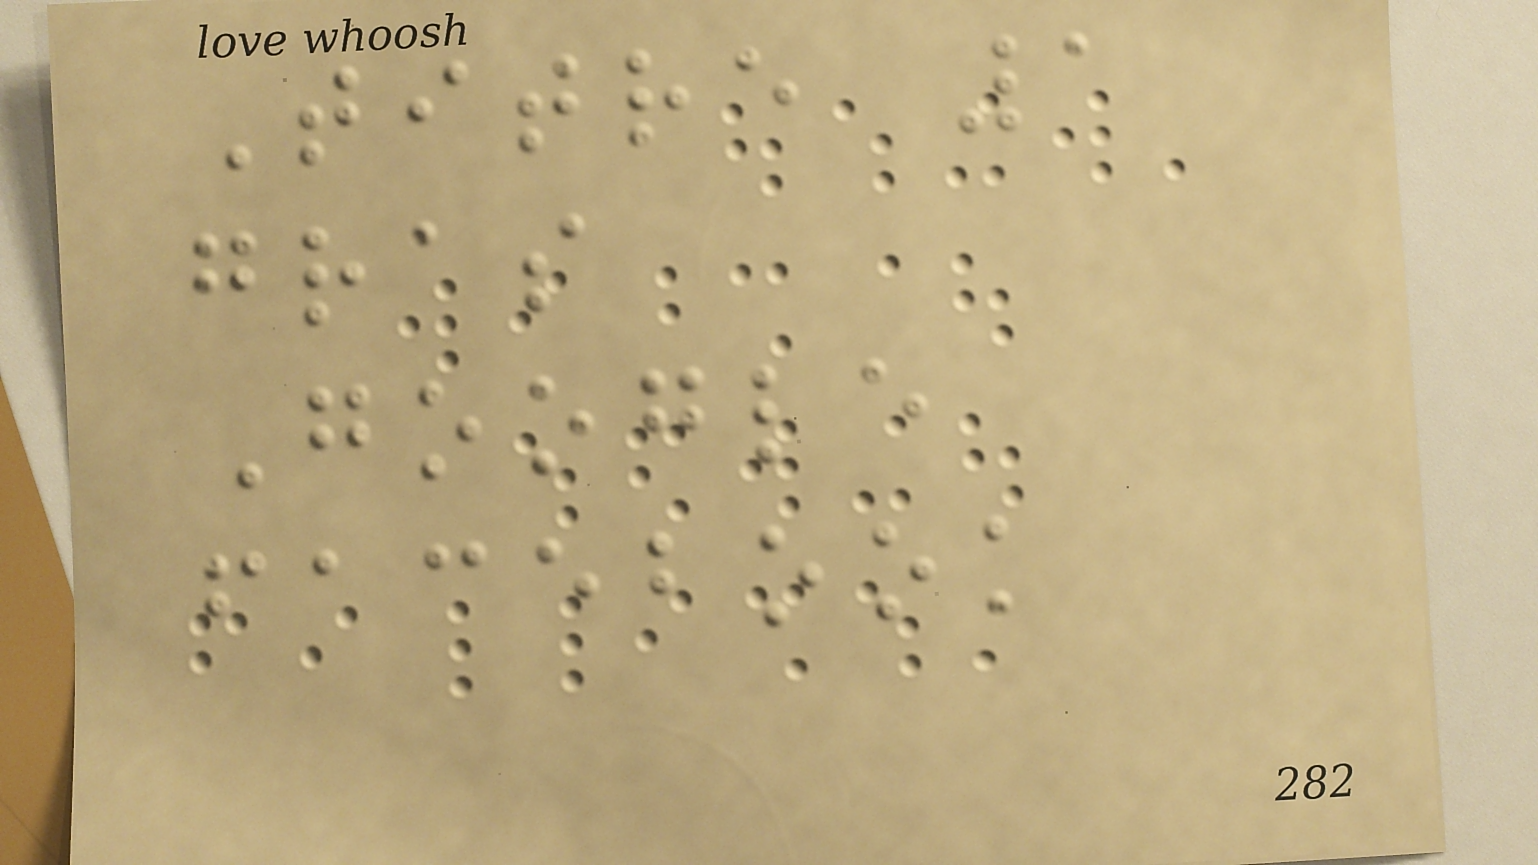Titre 1
gras
Google
facebook
